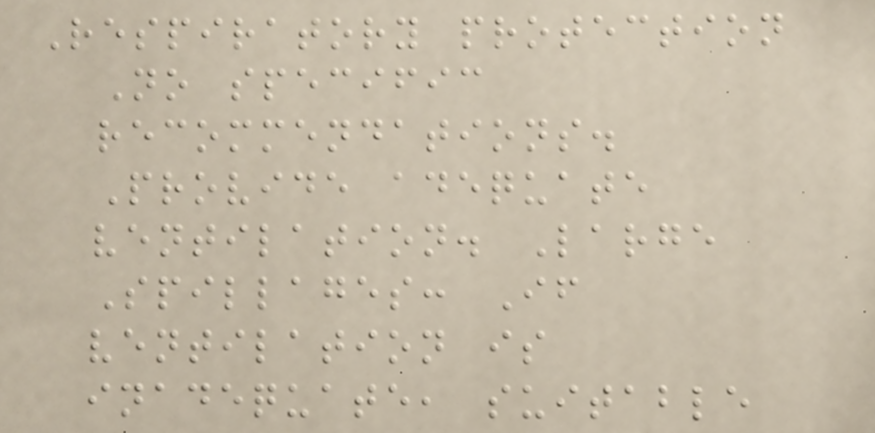Respiratory protection
No specific
recommendations.
Provide adequate
ventilation. Large
Spillages: If
ventilation is
inadequate, suitable
